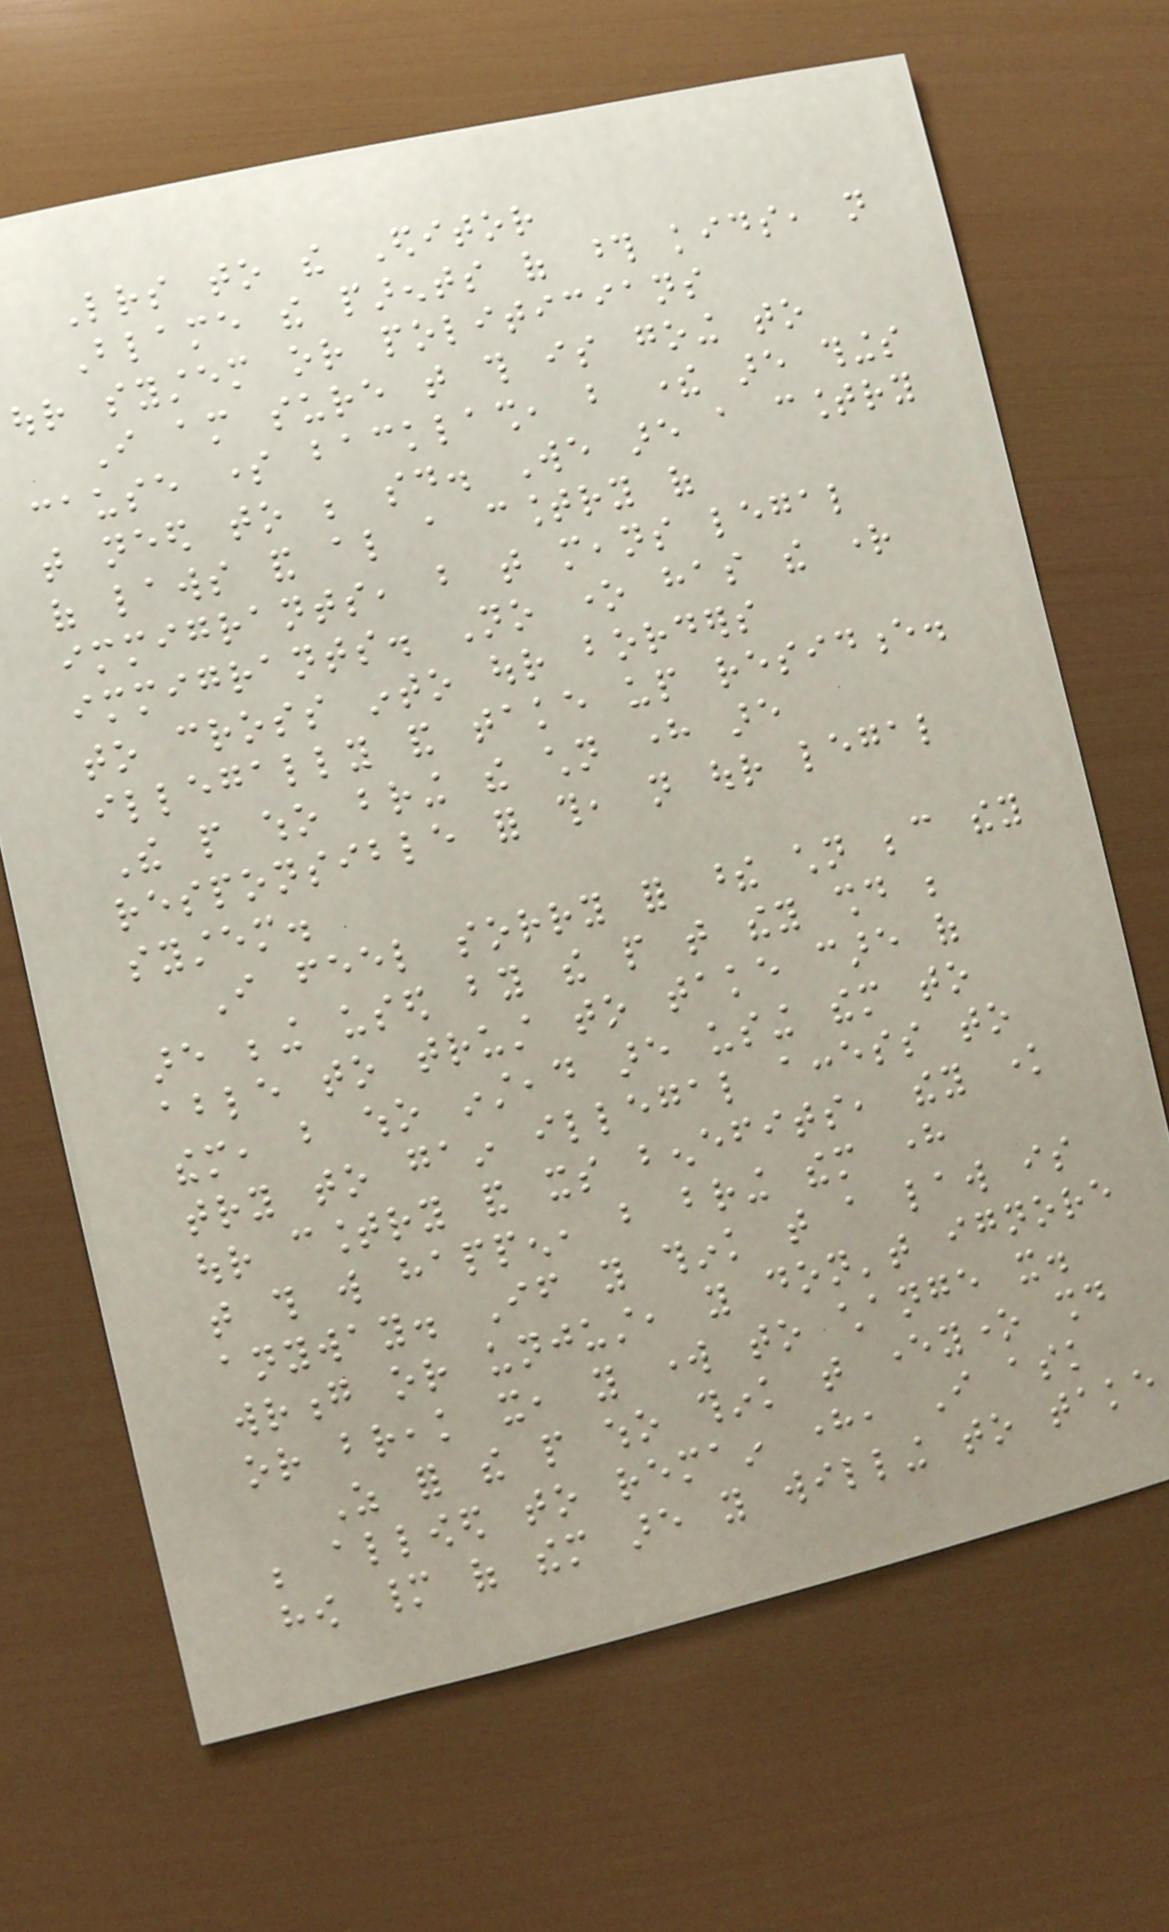Letters to the Editor
Blame the parents of those kids, not
our system or politicians
I am sure that this is going to
cause some backlash, but there are things
that need to be said. We are a country
of laws and also a country of
immigrants, but that means legal
immigrants. No one has the right
to cross into our borders
illegally and take up residence.
The people who bring the children here are
responsible for this, not our legal
system.
I feel sorry for these children because they
are being used by the people that they should be
able to trust to take care of
them, but who instead are using them to
try to gain illegal access to
our country and its benefits, they know
that this will happen, but bring them here
anyway. If you think that a law is
wrong or unjust, you don't ignore
or break it, you work to change it.
As for the people who think that everyone should
be allowed to remain here, I ask
how many of them are you willing to take
